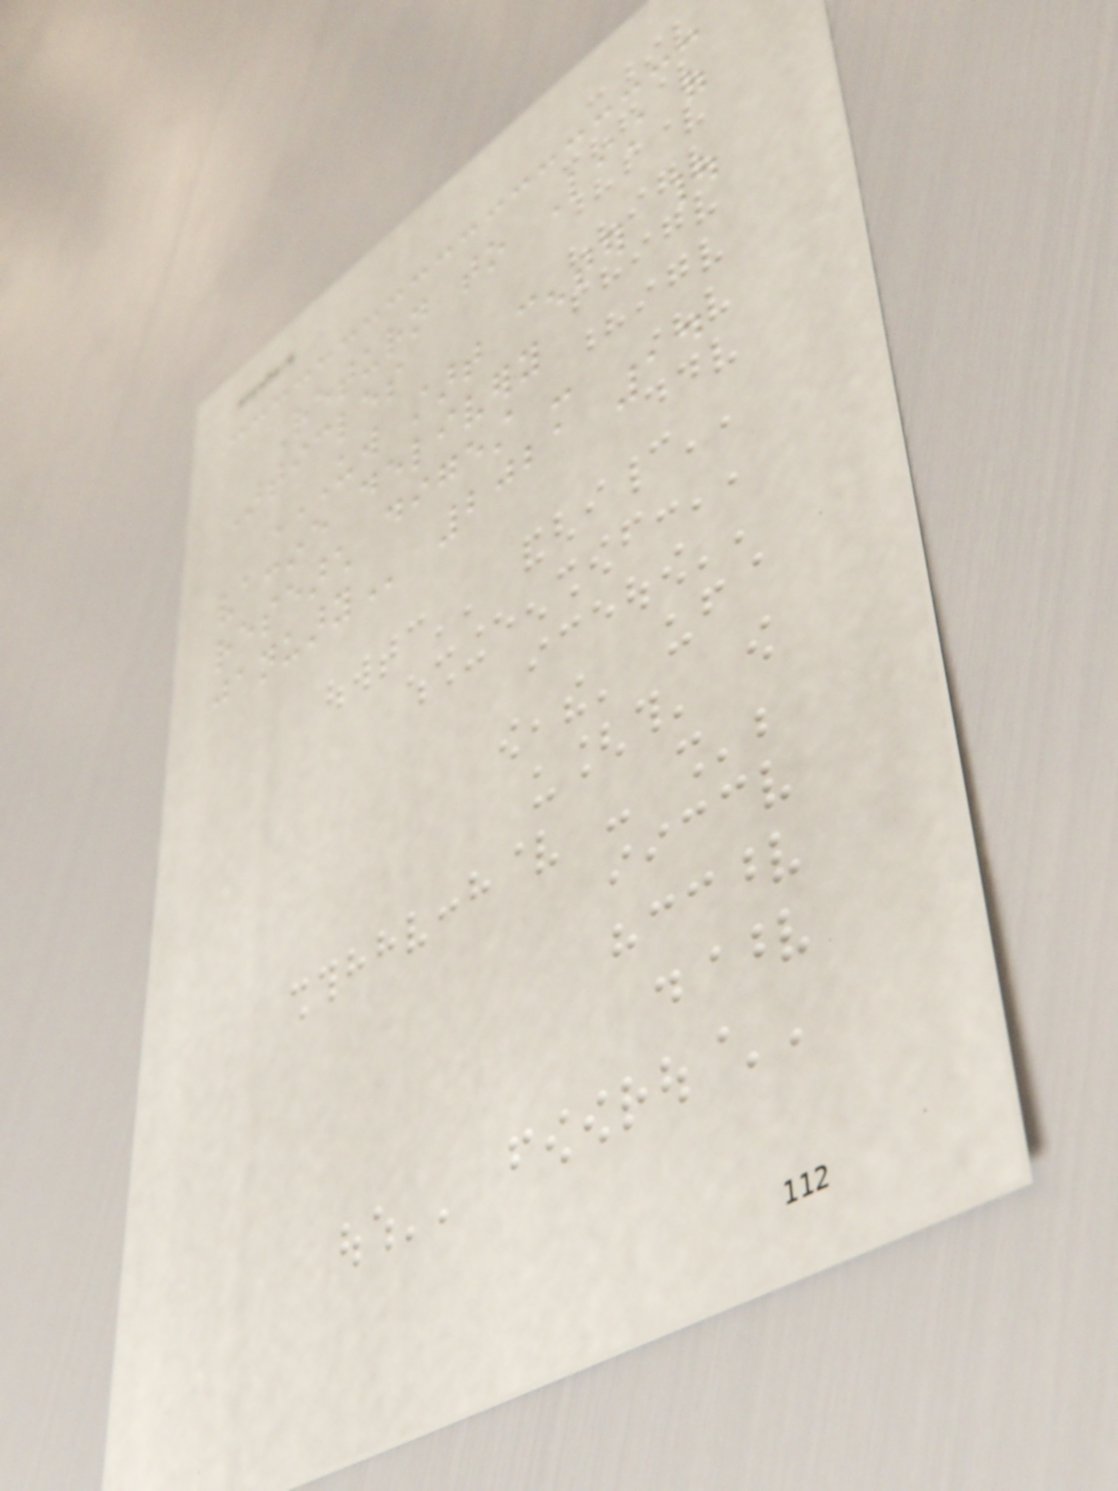Return to List of
Articles
UW START CENTER |
VACCINE DELIVERY
RESEARCH DIGEST -
JANUARY 2021 14
